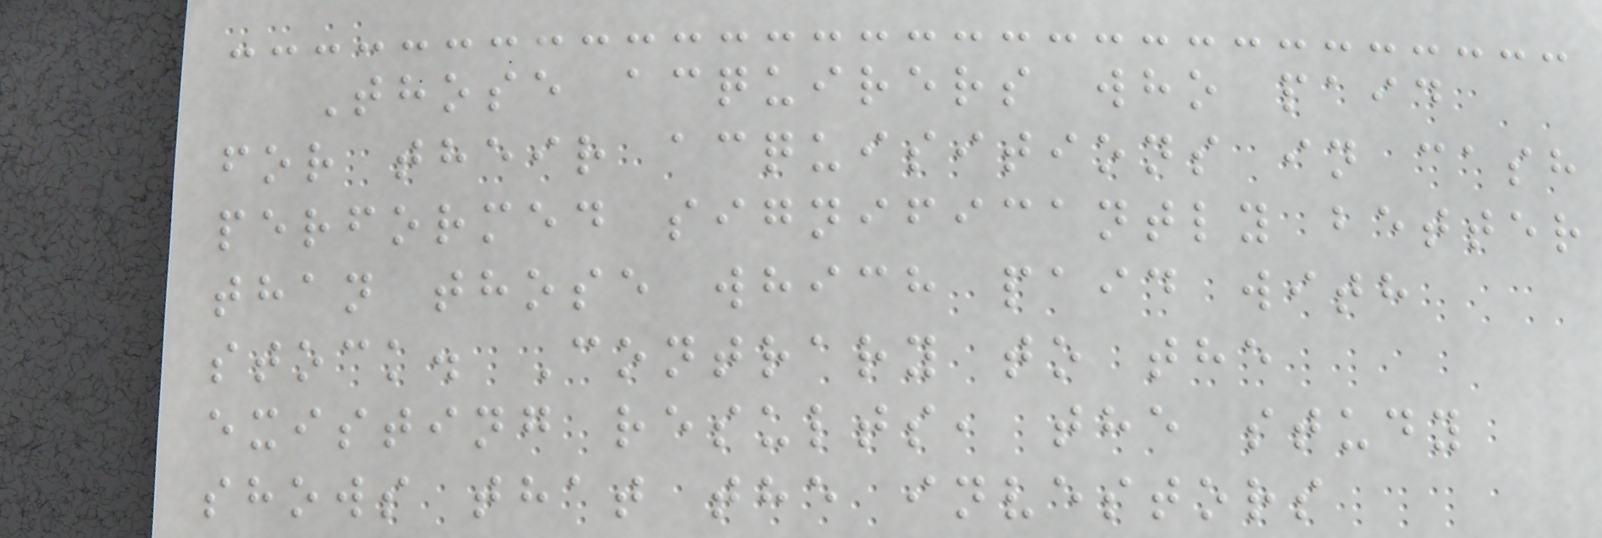Those acquirers who paid
for their acquisitions in cash
performed significantly better
than those which paid with
stock. Contrary to the
existing results, the study
shows that the investors
